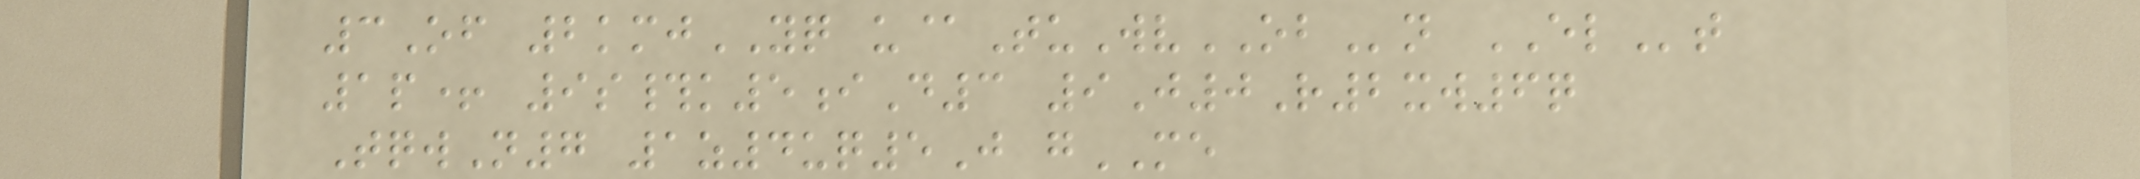3Of 2kmjYQ u@TuWvOBn ELt
1p+ 9s#k5iD3 9J0R2xw6q
TqwN7 1z4uq5J gME
